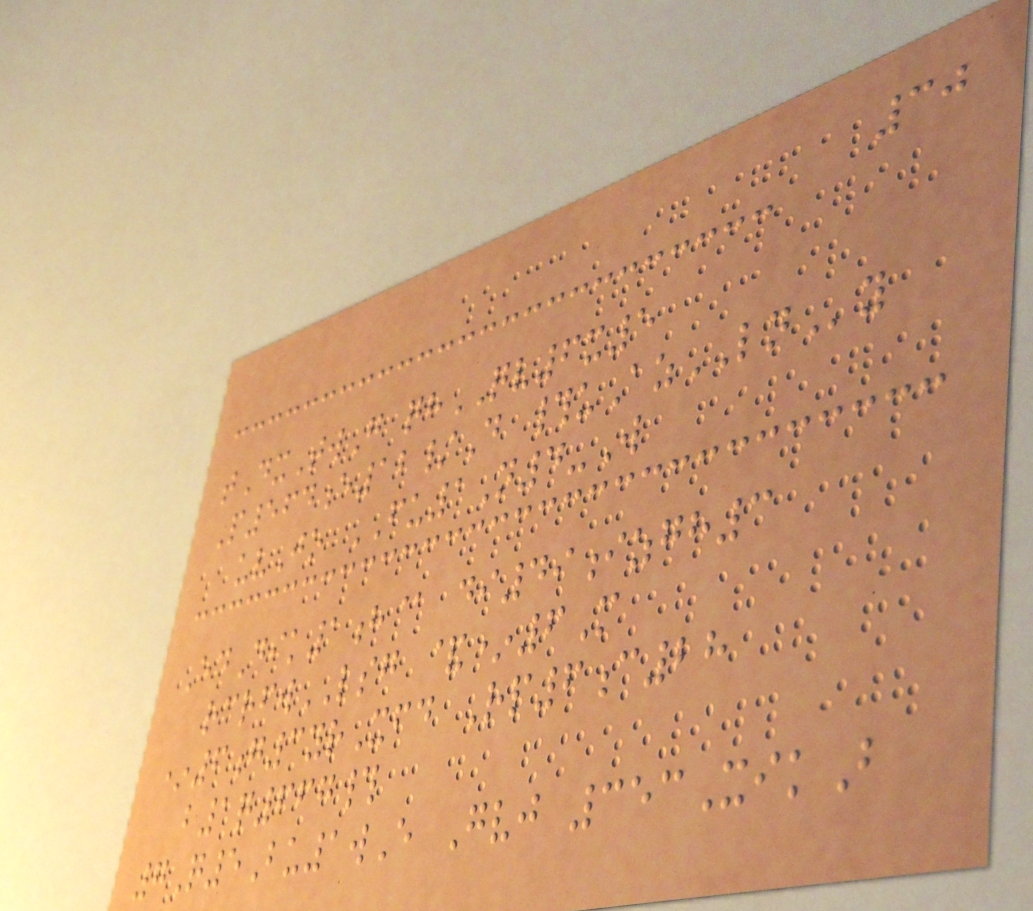30
tDxTwG qhQV6x5
P564e12/D #uAzLNy
uvJo FU1N4-W
EdDik1h@ di49izgh3
rcrfwLSG &*6M
*6g3yrXfd Rp6c28
b1q667#
7Q5Bu1wE Gvj 353XikB
